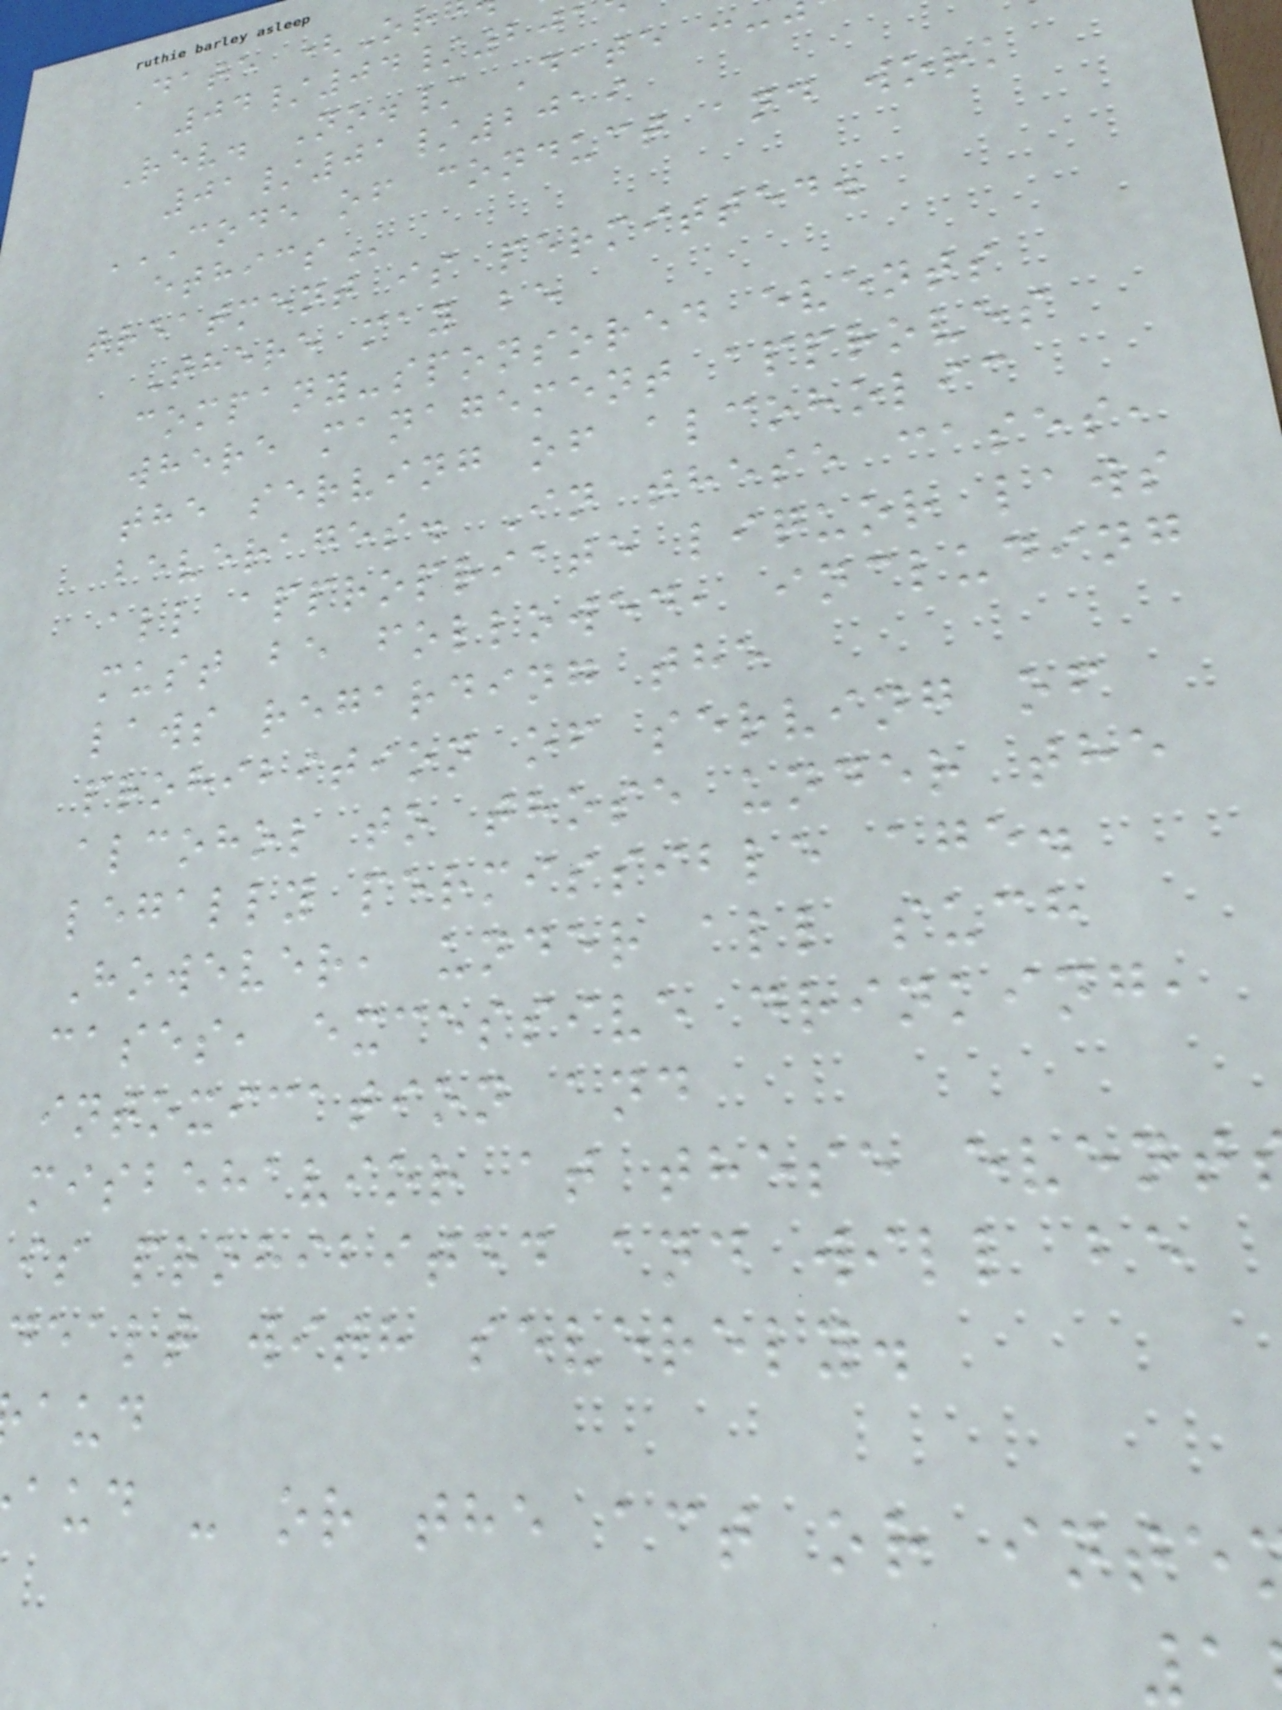Date (Or
04/04/201
Rev. No./ Date :
01/01/2019
CODE OF CONDUCT AND WORK
treatment is permitted.
There may be
company-sponsored events
where management approves
the serving of alcoholic
beverages. In these cases,
all appropriate liquor laws
must be followed, including
laws regarding the
prohibition of serving of
alcohol to those under the
legally permissible age.
However, under all such
cases, excessive drinking,
intoxication and
misbehavior at these event
is prohibited and will be
dealt with severely.
aud - or the act or inte
